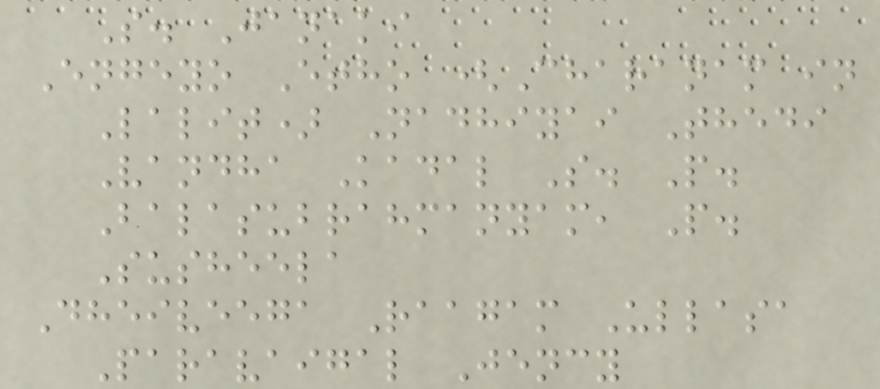S. Janaki
Engeyo Etho (Charanam in
Lalit) Nadhiyai Thedi
Vandha Kadal S. P.
Balasubrahmanyam, P.
Susheela
Dheiveega Raagam Ullasa
Paravaigal Jency
